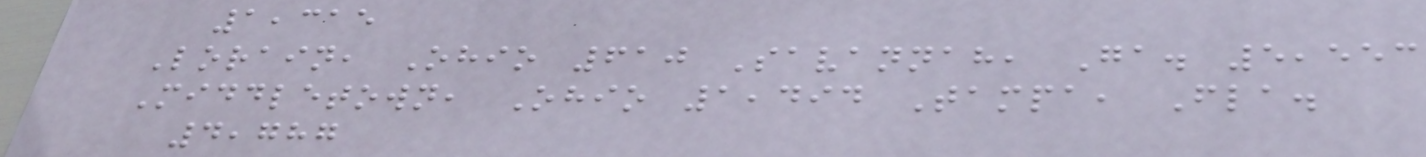1,315
Lorain, Ohio 610 Savannah, Ga. 5,553
Middletown, Ohio 1,494 Tampa, Fla.
4,787
